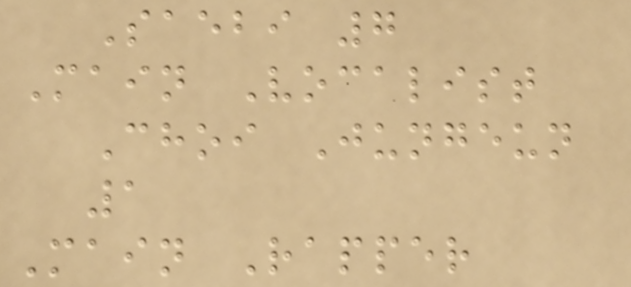Saebi 7
Main Vocalist
Choi Jungeun
1
Main Rapper
